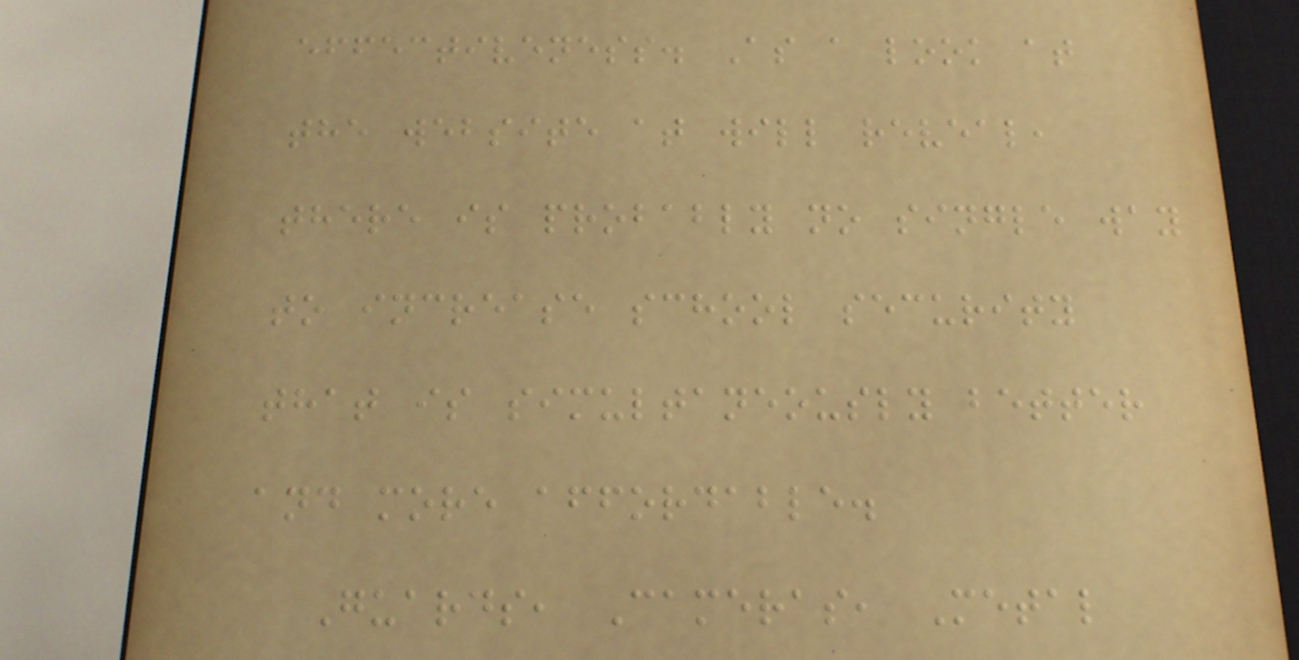effectiveness. As a look at
the website at will reveal,
there is probably no single way
to increase school security
that is simultaneously better
and more affordable.
Guards, Cameras, Metal
